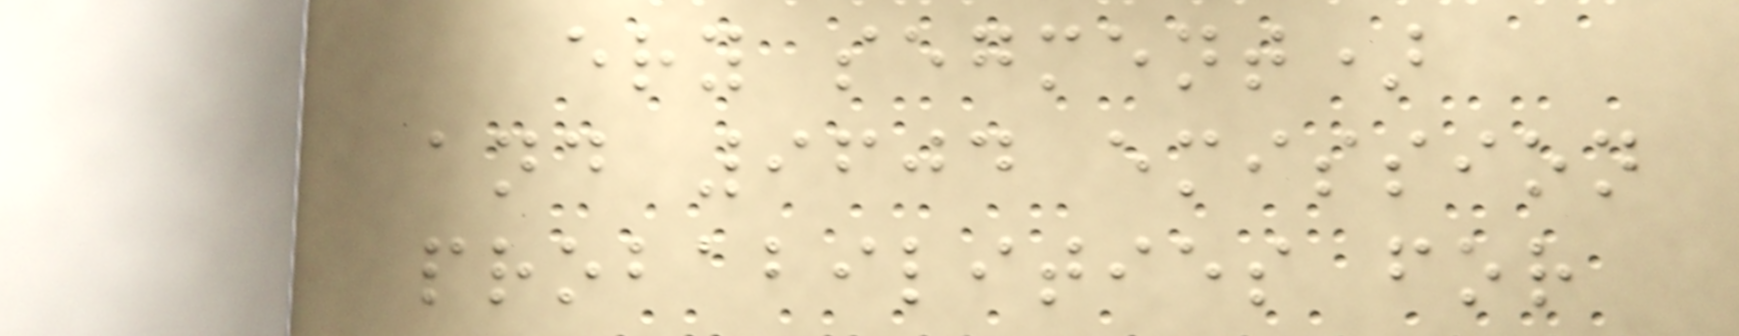ery segment)
and 9604 emission
probabilities for
